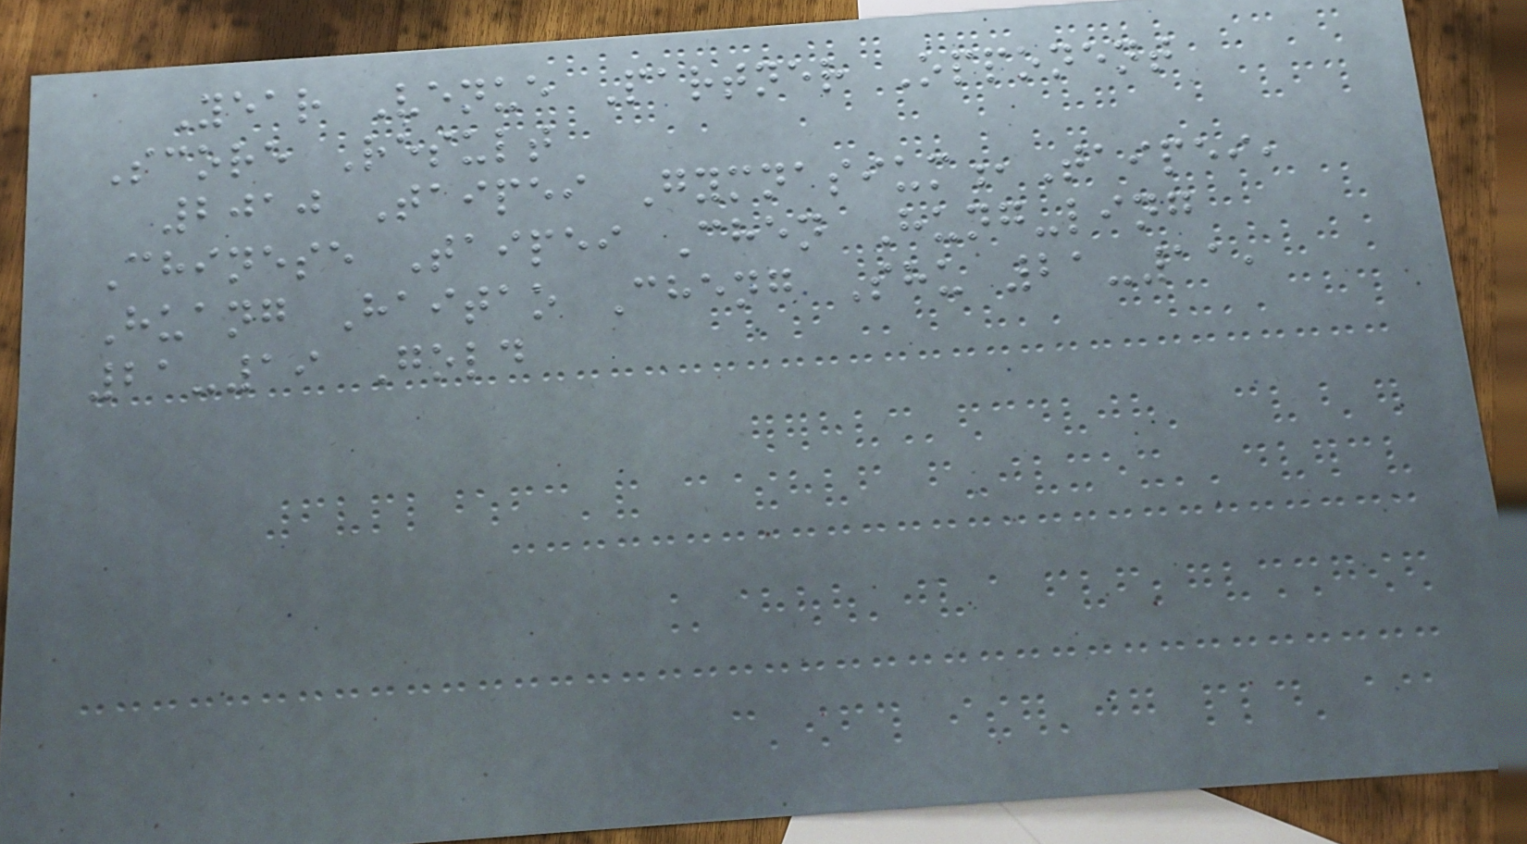Year Venue Partner Opponent
Score Result
2010 Taipei Gymnasium,Taipei,
Chinese Taipei Chen Hung-ling
Huang Haitao Cheng Shu 21-11,
21-19 Gold
